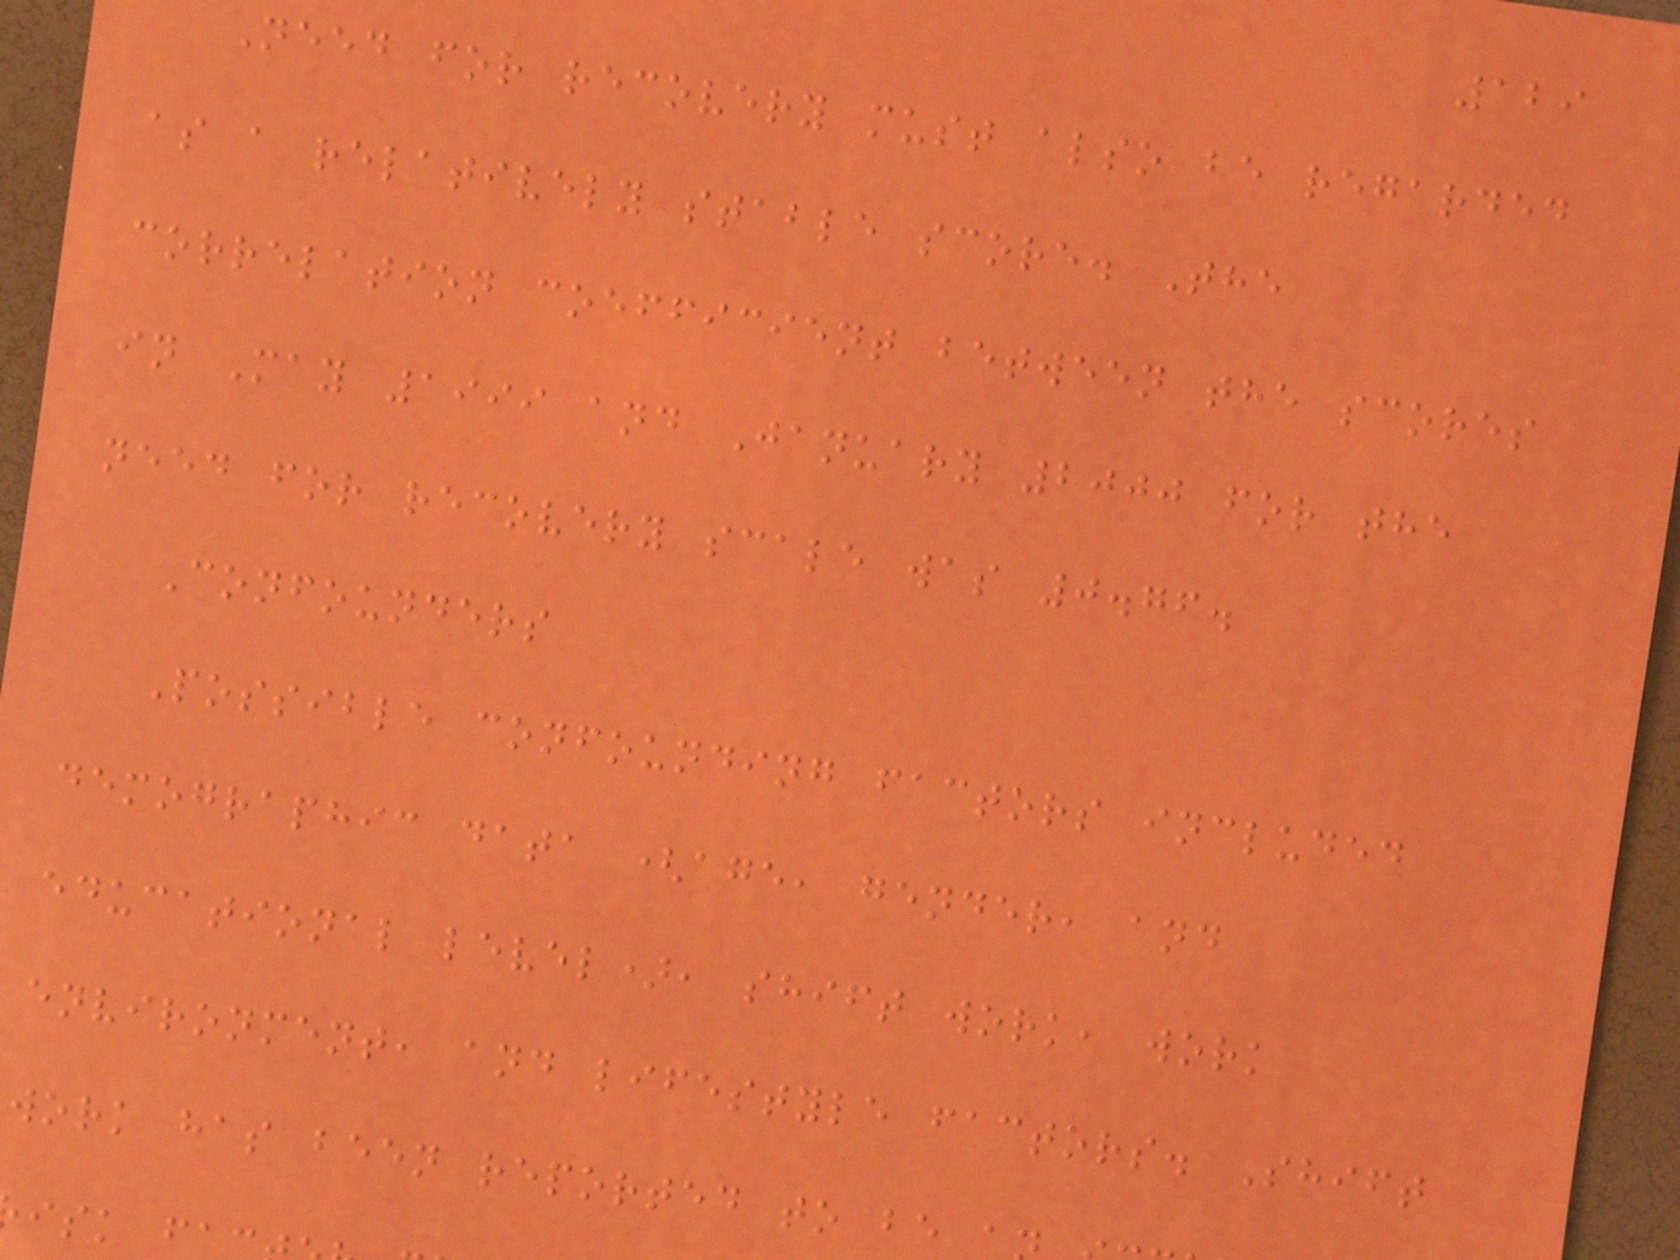129
Need for recovery must also be regarded
as a relatively stable score. The
correlation coefficient between the scores
in May 1999 and January 2000 for the
need for recovery scale was 0.76.
Confounders
Possible confounding factors included
demographic data (age, gender, and
educational level), shift work, work
environment, and lifestyle factors. Shift
work has been reported to be
